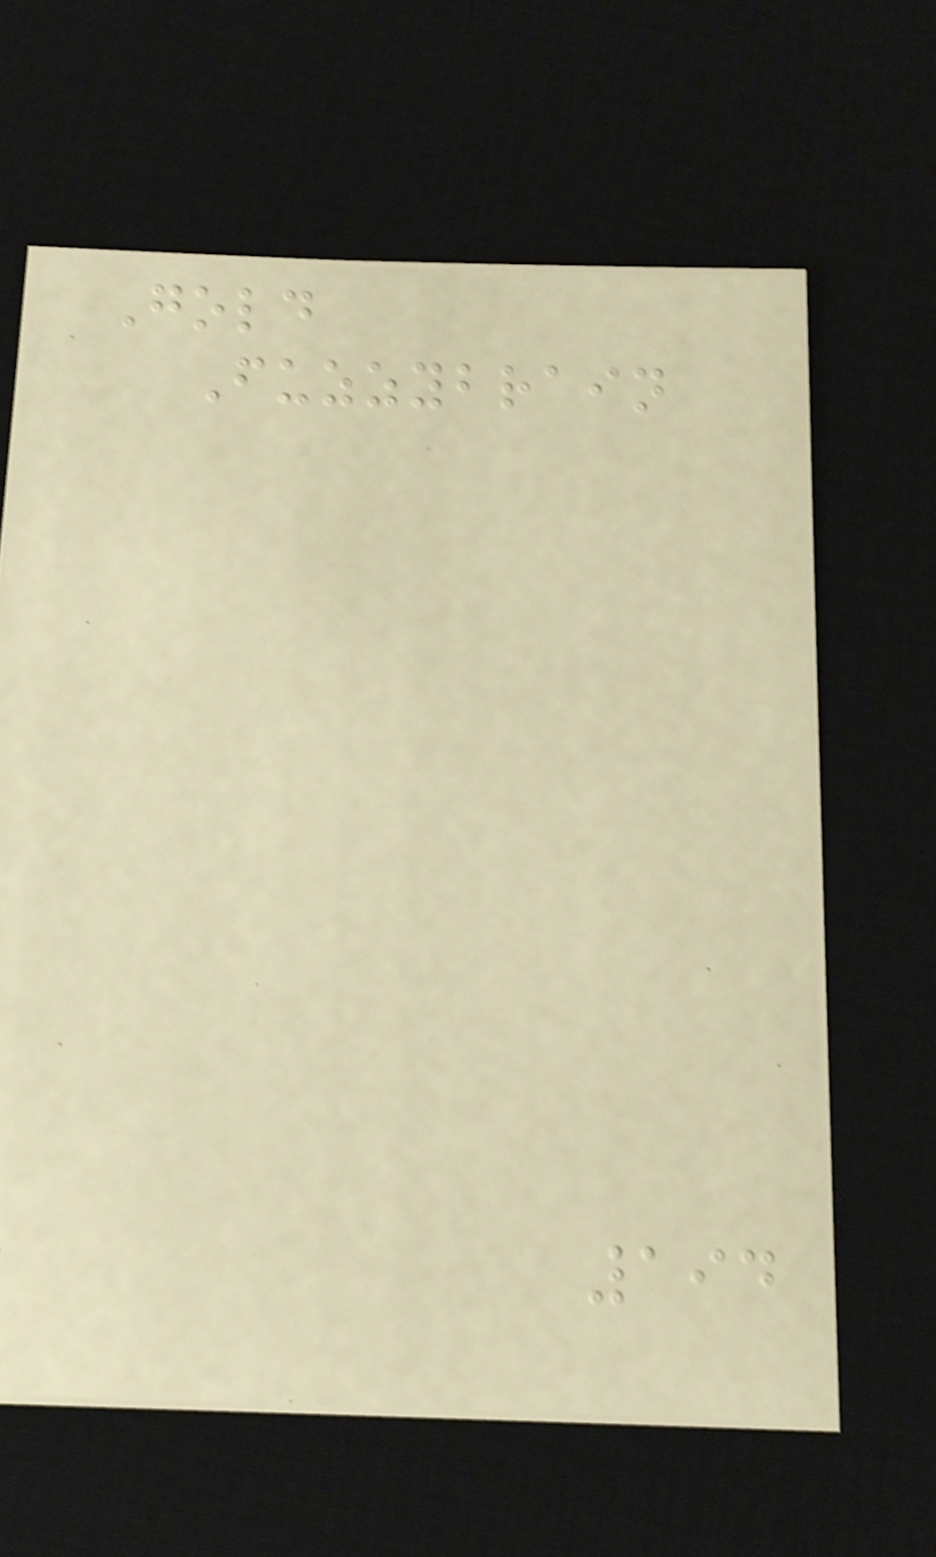Gold
Fuzzybrain
194
